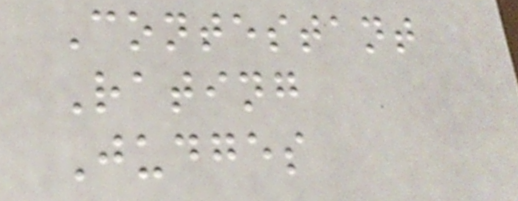Contestant
Rating
Judges
